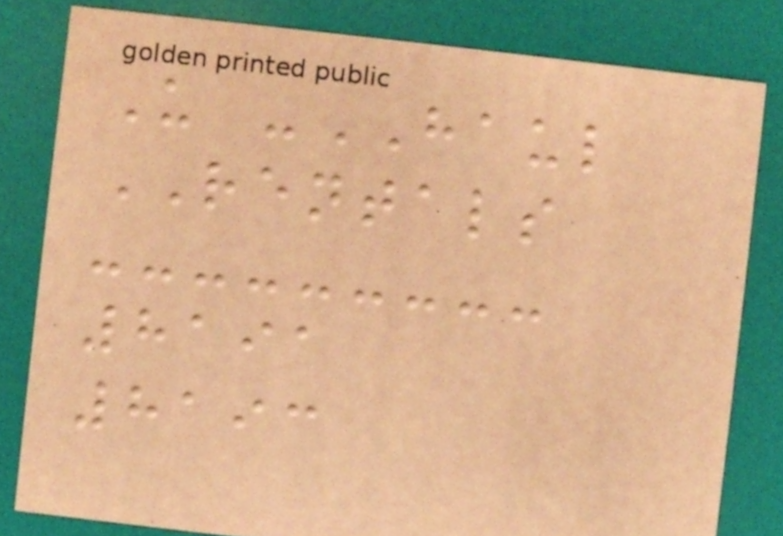U -HAUL
RENTALS
8191
8193
